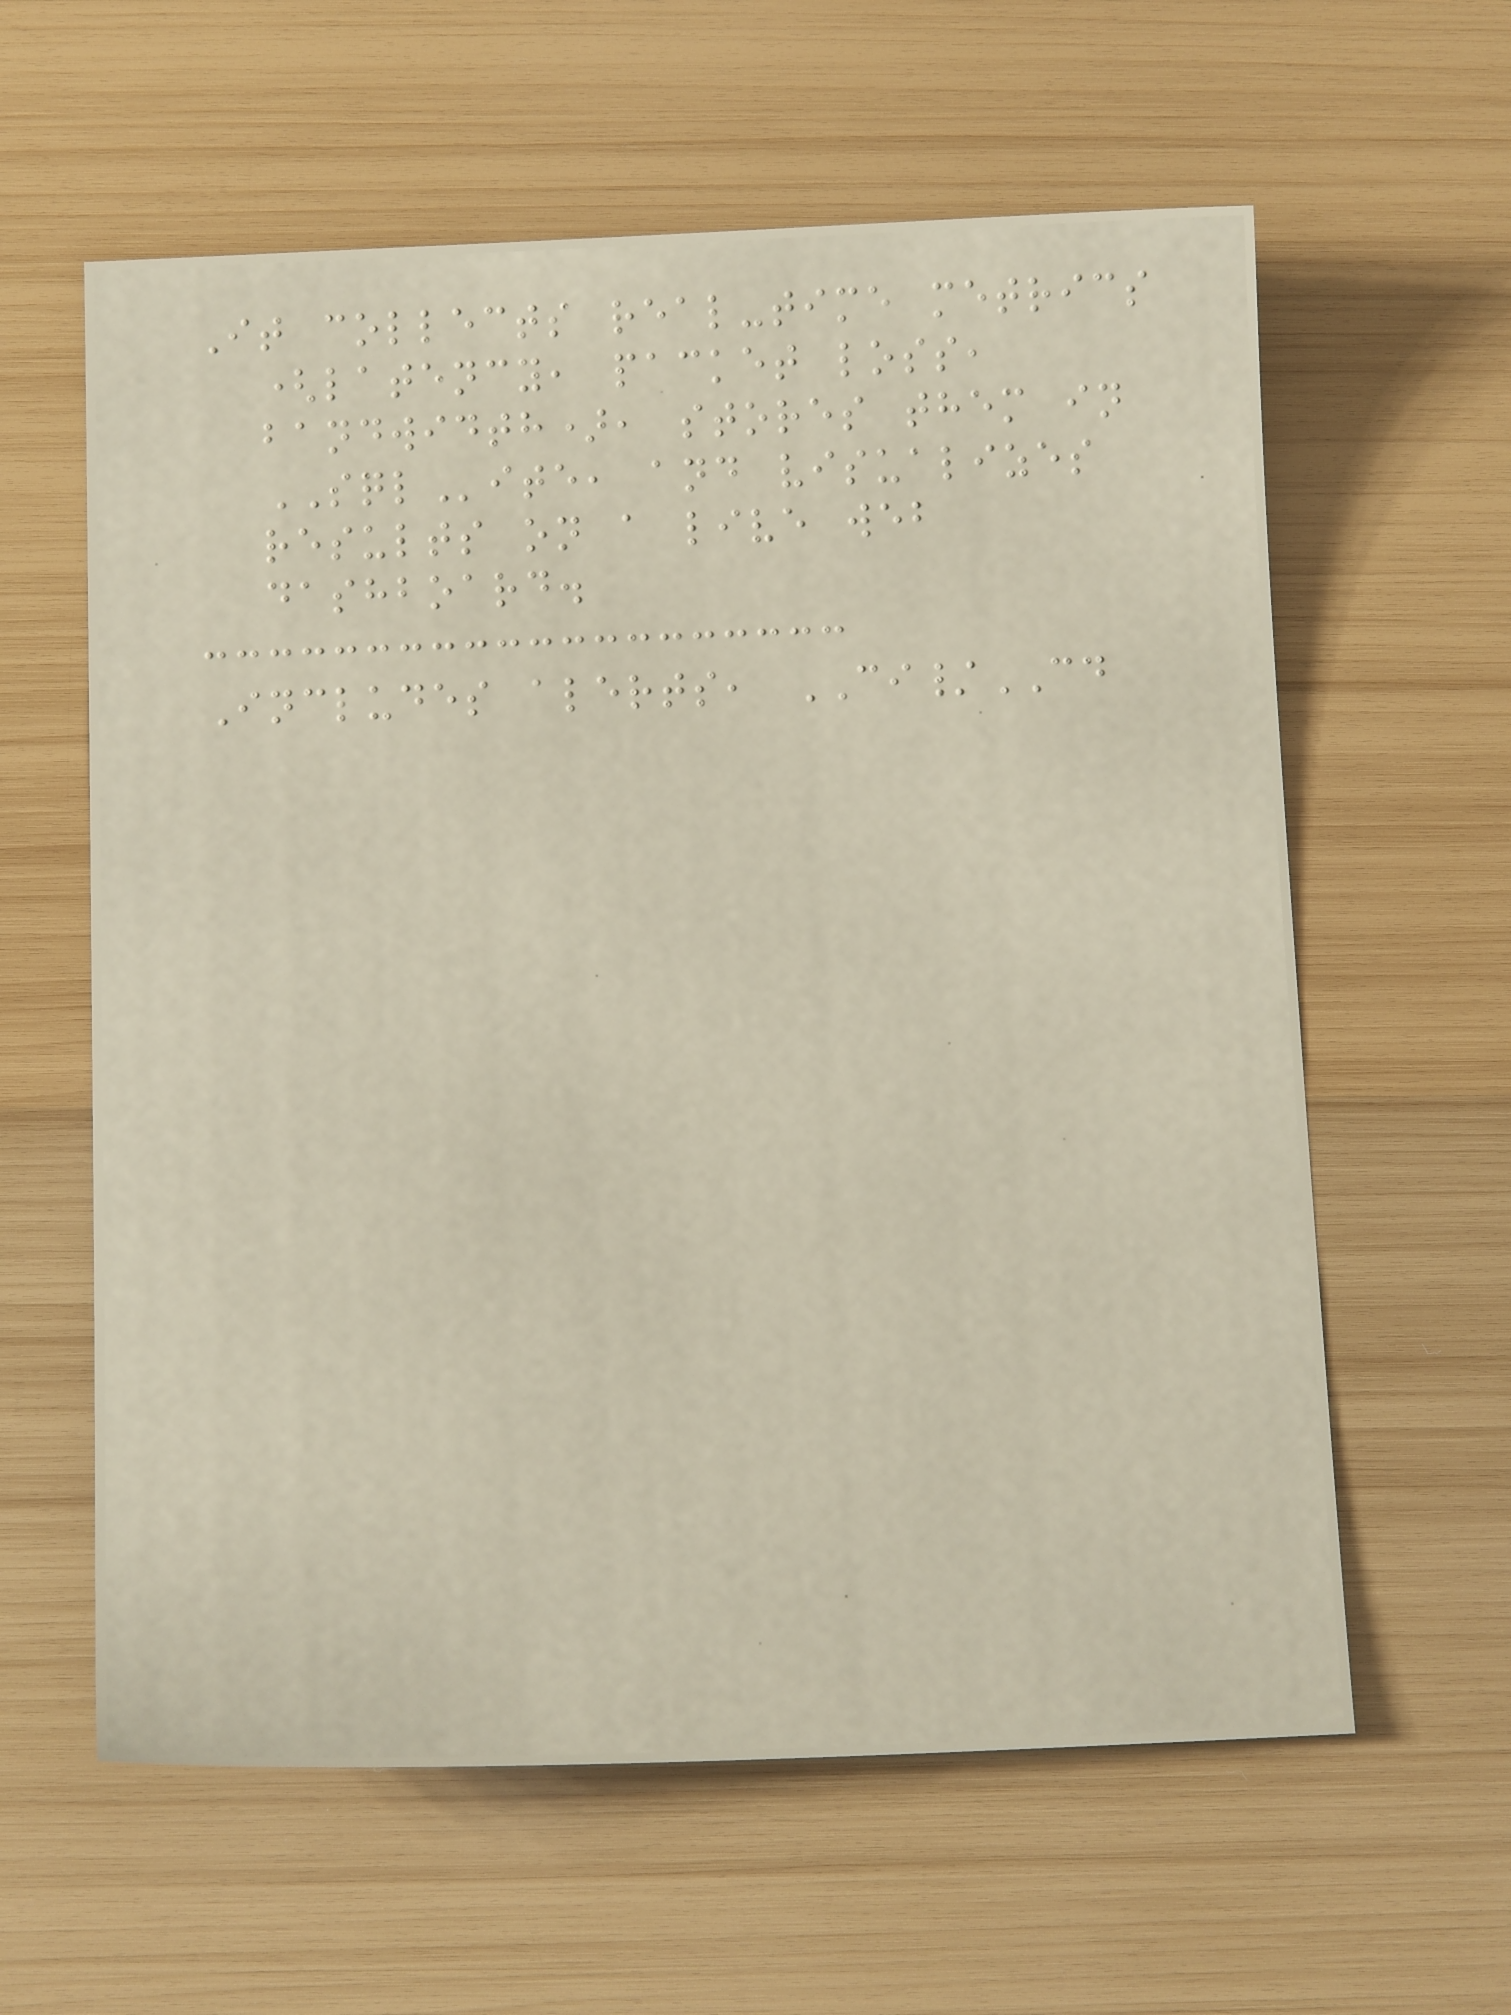It collects real-time metrics
(latency, packet loss,
bandwidth), stores them in
SQLite, and visualizes
results on a live web
dashboard.
Includes alerts, CI/CD
